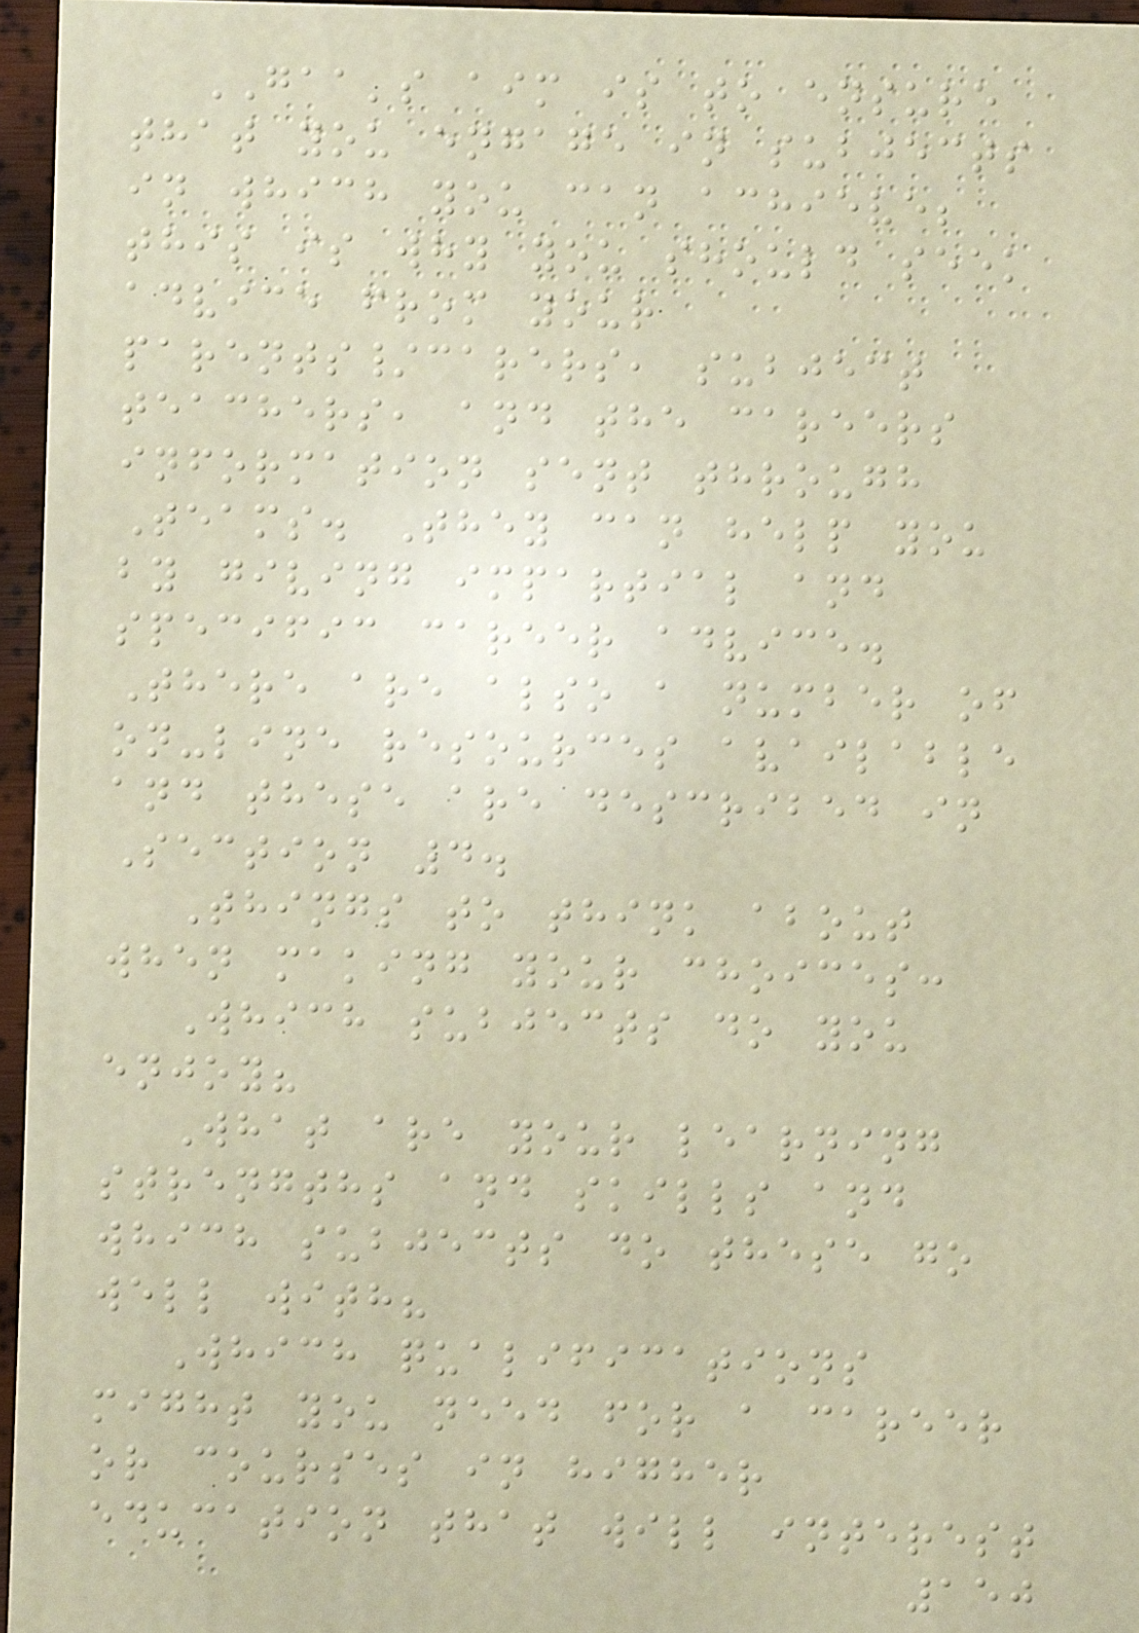GAA's aim is to ensure
that you engage in subjects
in which you can achieve;
this is why you should seek
advice from your
parents/carers, subject
teachers, and the careers
information sent through
Teams. They can help you
by giving impartial and
specific career advice.
There are also a number of
on-line resources available
and these are described in
Section 4.
Things to think about
when making your choices:
Which subjects do you
enjoy?
What are your learning
strengths and skills and
which subjects do these go
well with?
Which qualifications
might you need for a career
or courses in higher
education that will interest
150
